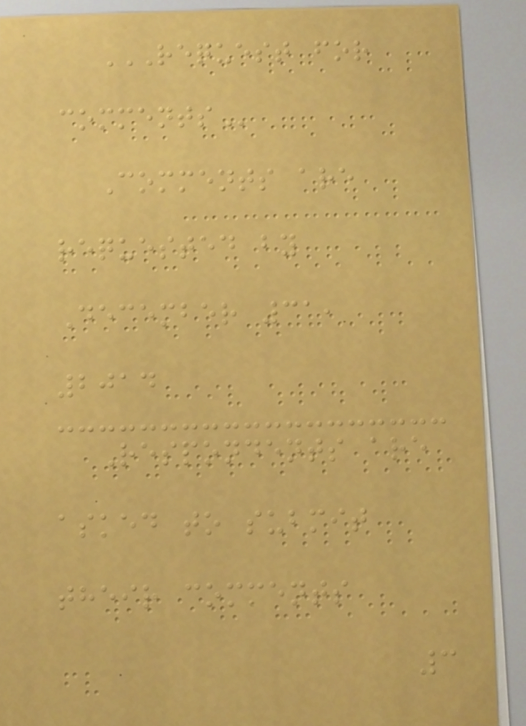REQUEST FOR
COMMENTS
Comments are
requested by
December 31,
2014
Respondents are
asked to submit
their comments
3
